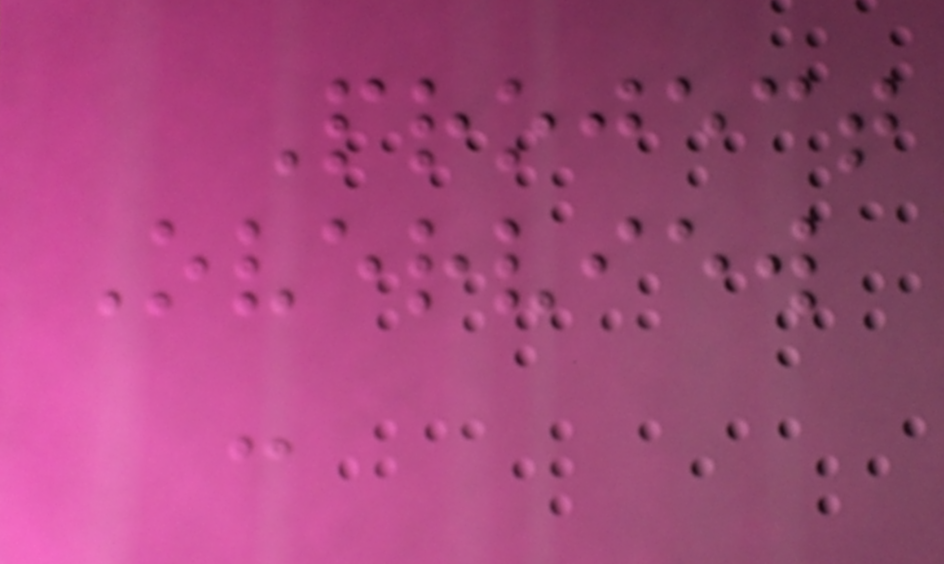Project
Overview
-
